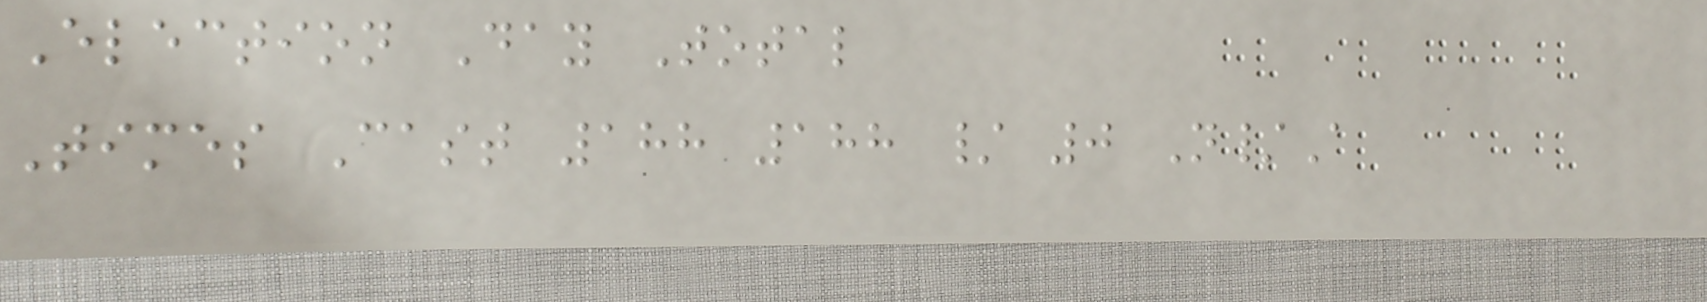Election Day Total
Times Cast 188 188 / 0 N/A
